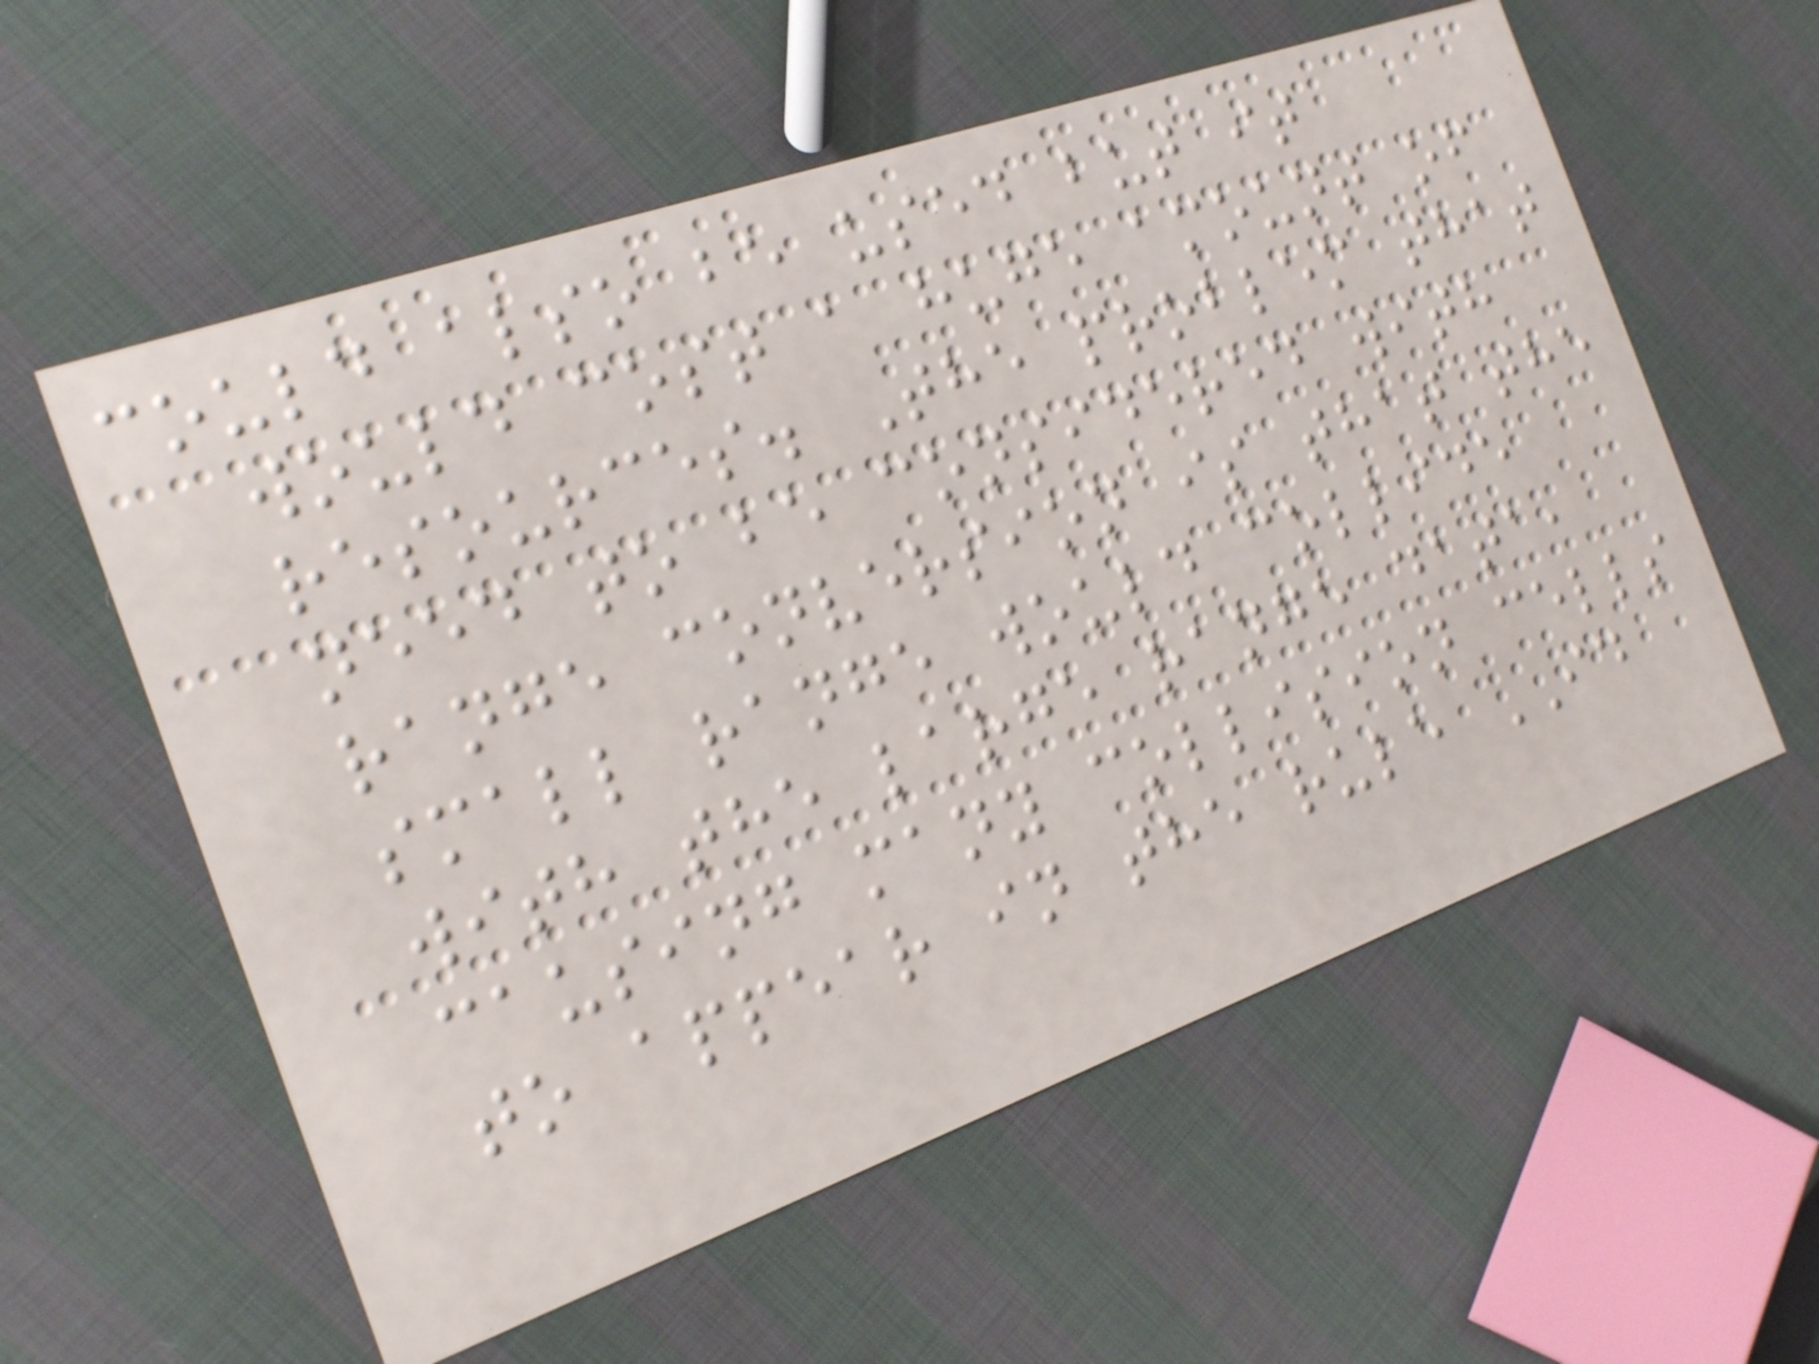could also be used but it
would cost a huge amount of
resources. The problem that
need to be considered with
range conversion is that the
small range would collide
with the large range data,
causing many collision cells
to appear in the rule ID
